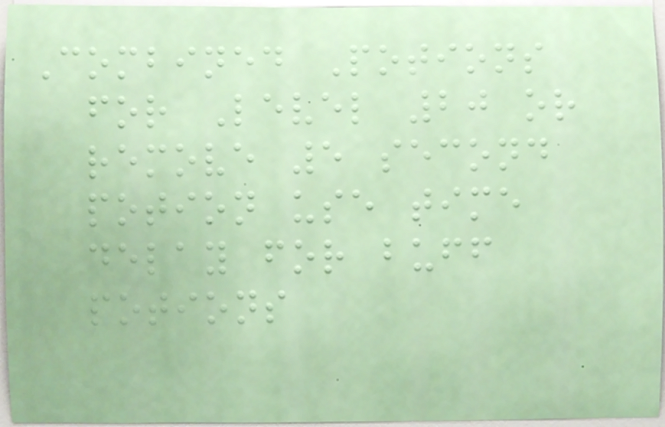Combined Potions
for Level 20 or
remove 5 second
potion use time
delay for buff
potions
